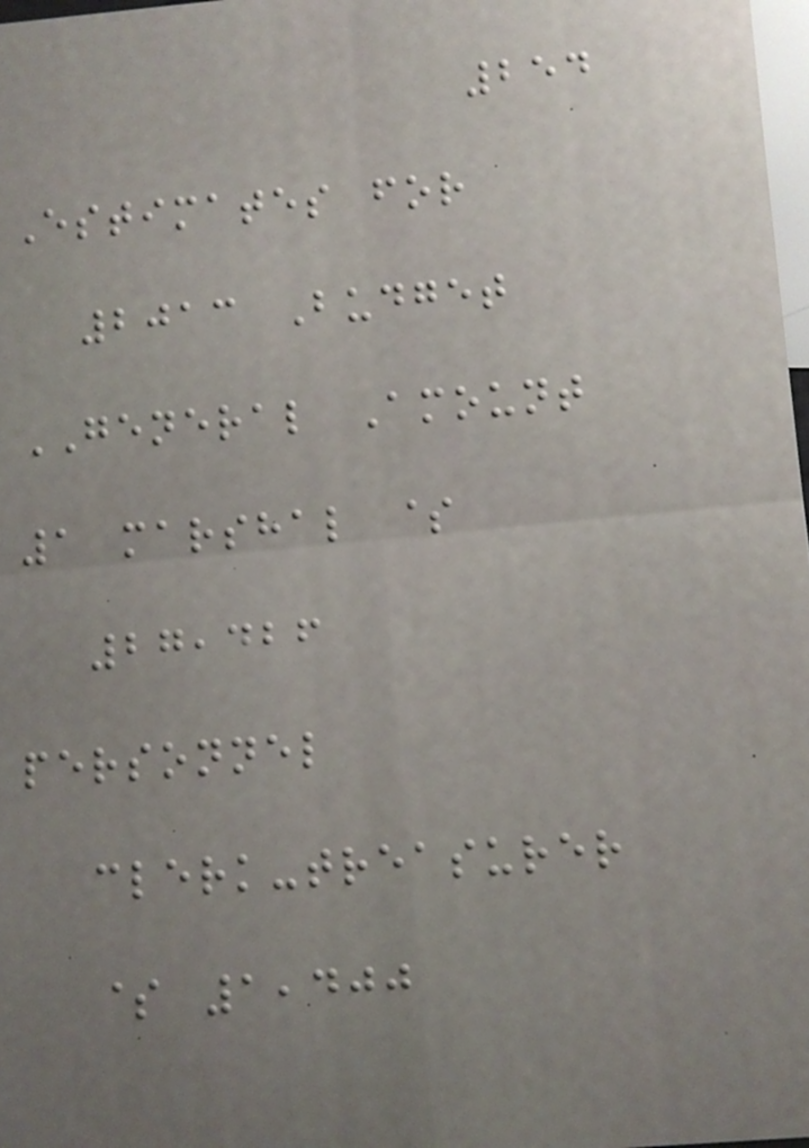254
Estimates for
2013 Budget
GENERAL Amount
1 marshal $
27,426
personnel
clerk-treasurer
$ 1,400
